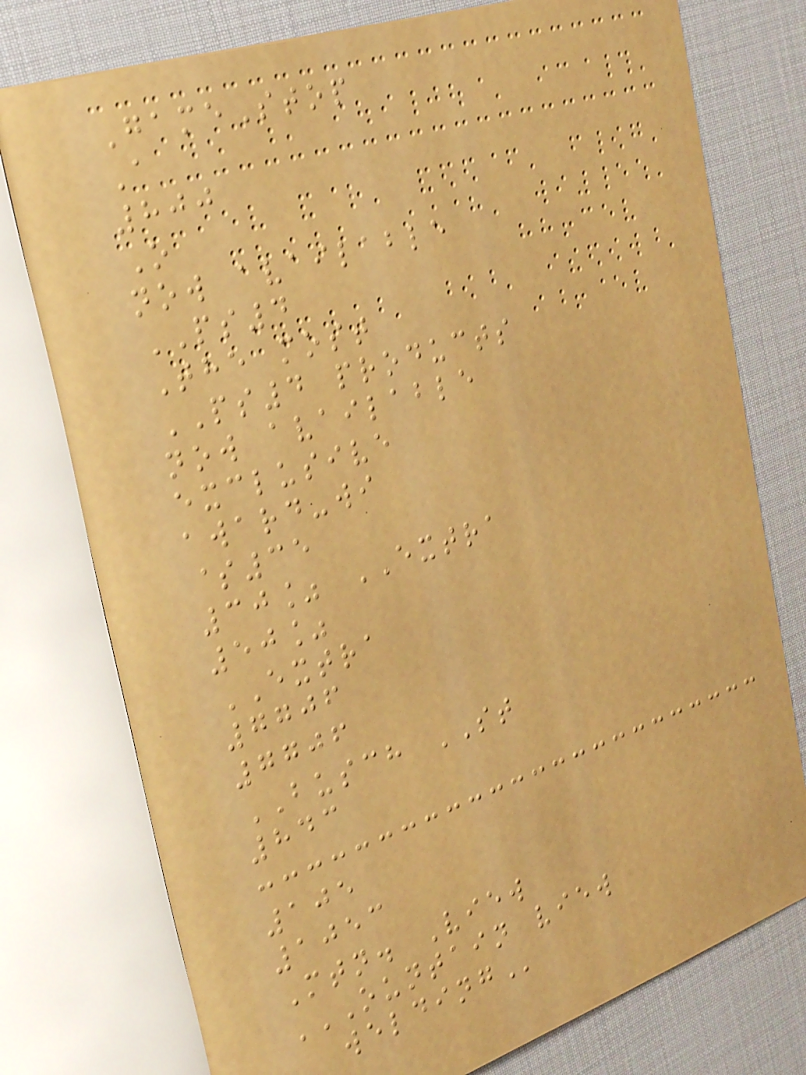GameStop
A
800
O
now available
PS4
The most
PS4 products
now available
exclusive
award-wi
$35
30% EXTRA
50%
EXTRA
7706
7706
BUSCH ST
843
105
1053
Mtn. View
OUNTAIN VIEW
WELDING
